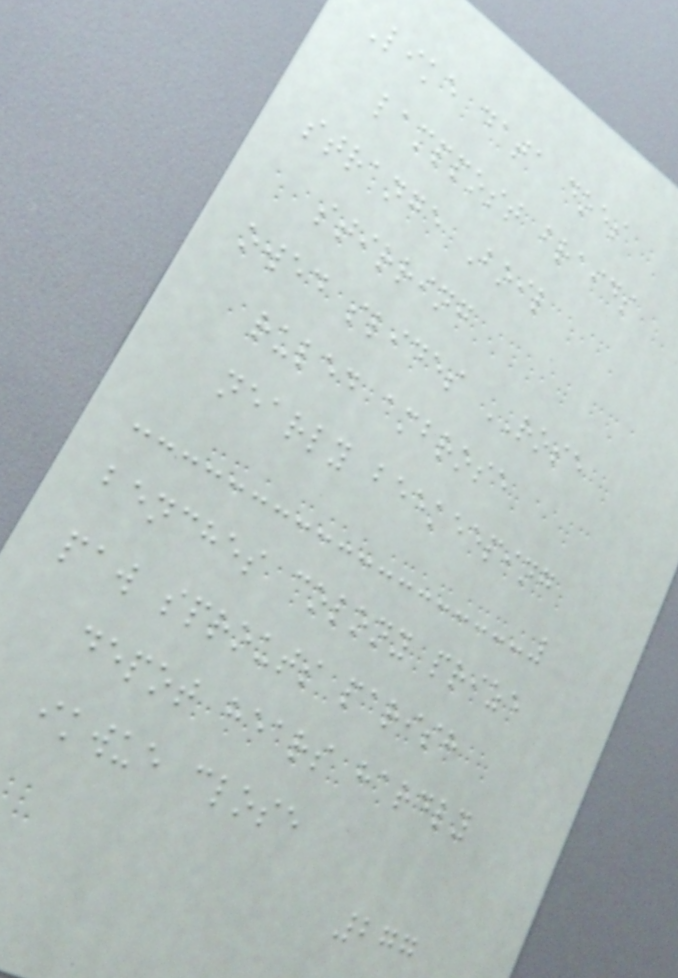Like data does
lamppost braids
strange Boil
stirring
owed slides ROSE
ruled ambrose
nearly beekeeping
benches colony prize
paw sprouts parish
depot hears hardly
ikwue close
277
